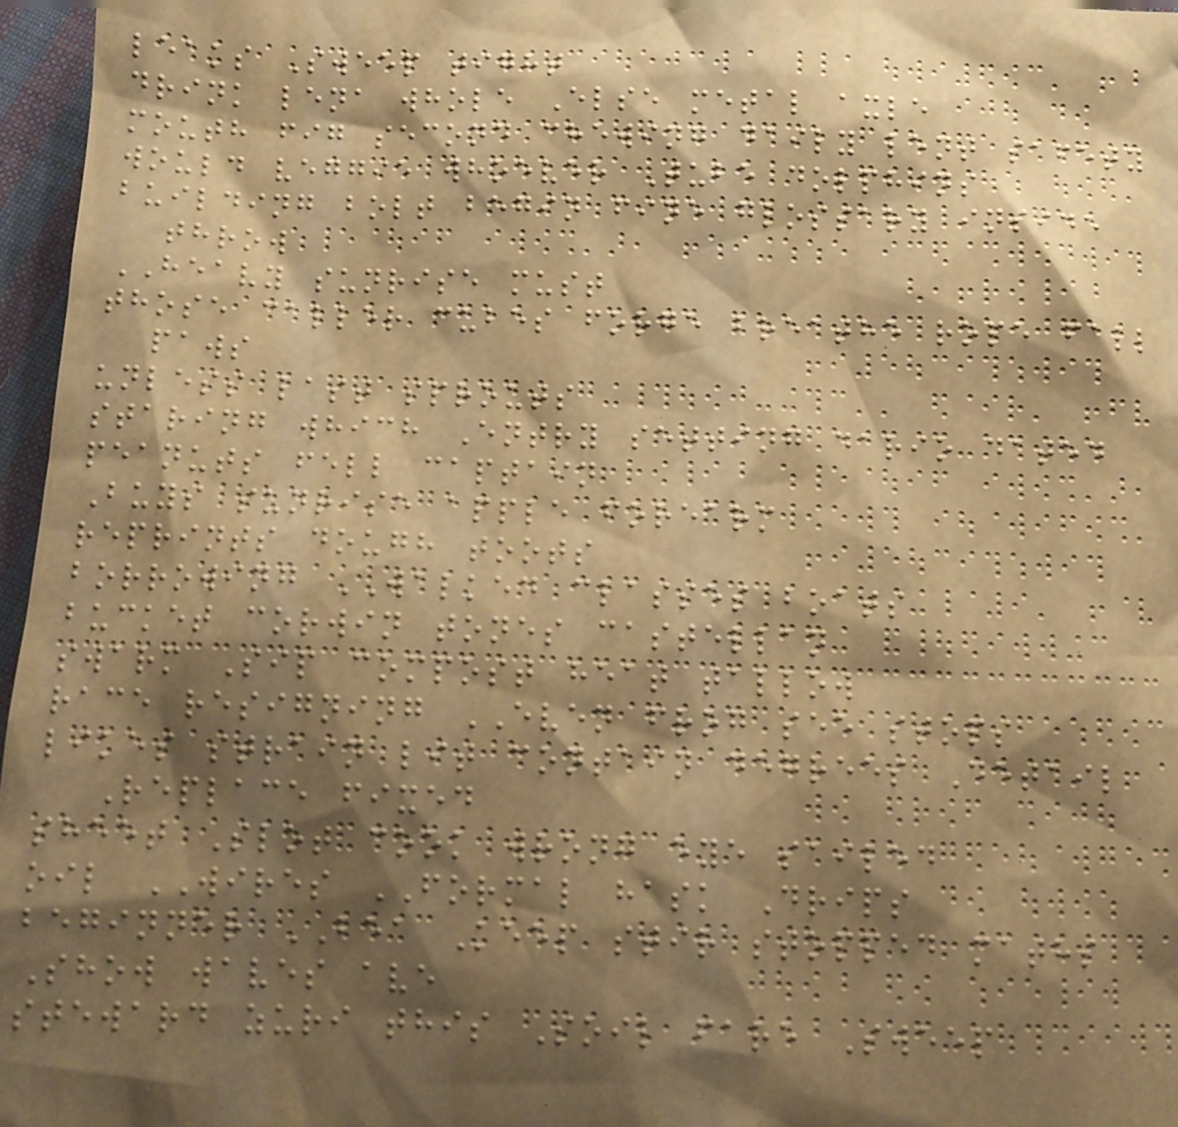leaks Sweep tight
drink lena whole Else metal axle
mouth fig second chewing daily lent safety
would veggie whoever Tube dolphins
building bolt begin fine glossary inside
throw
HEAVY sunrise must
those caller cubes forge breathe rope fall
paws
unless last sprouts
staring which Entry setting dario dated
peanuts fell captain
Buys sunrise apple forearm
reprints dough toots
borrowing WALKED classes boats
bucket corwin tones castellan
swarm Sip compost heat tallow
race resigning EVEN frog see stops
likes strain lit contain degrees Detail
Replace fixed
sheet Slot cook wrong eye sailed
oil WIRES FORMAL hask Drips
beginner BEA Keep stir stopped maths
Show waves ave
steward zuri this Soil fare Sweep
